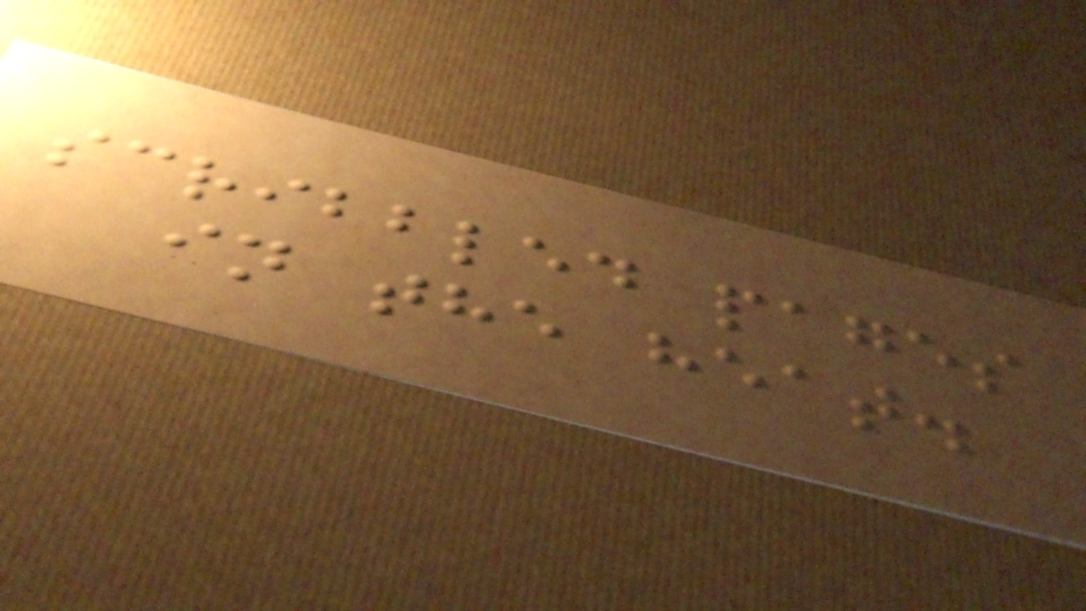scribbled pages
in the heat.
